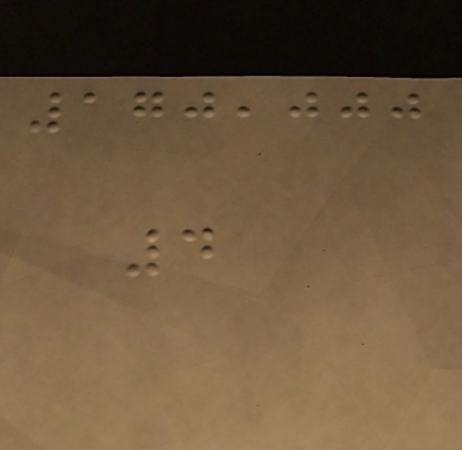170,000
4
